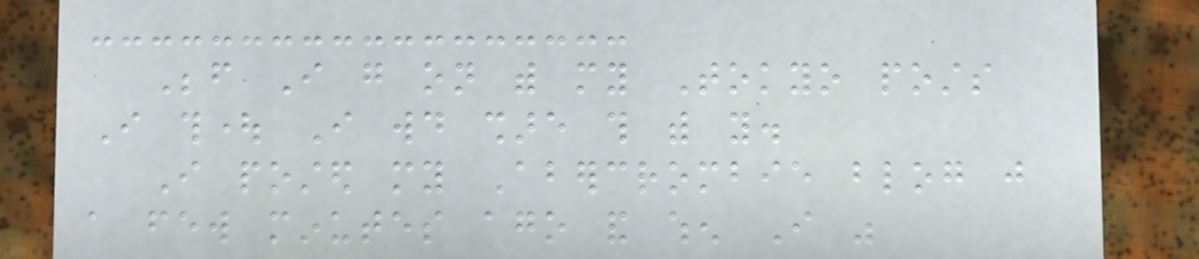Before I go on with my Tokyo posts
I thought I would share this with you.
I posted my Abercrombie blog just
a few minutes ago and when I was
